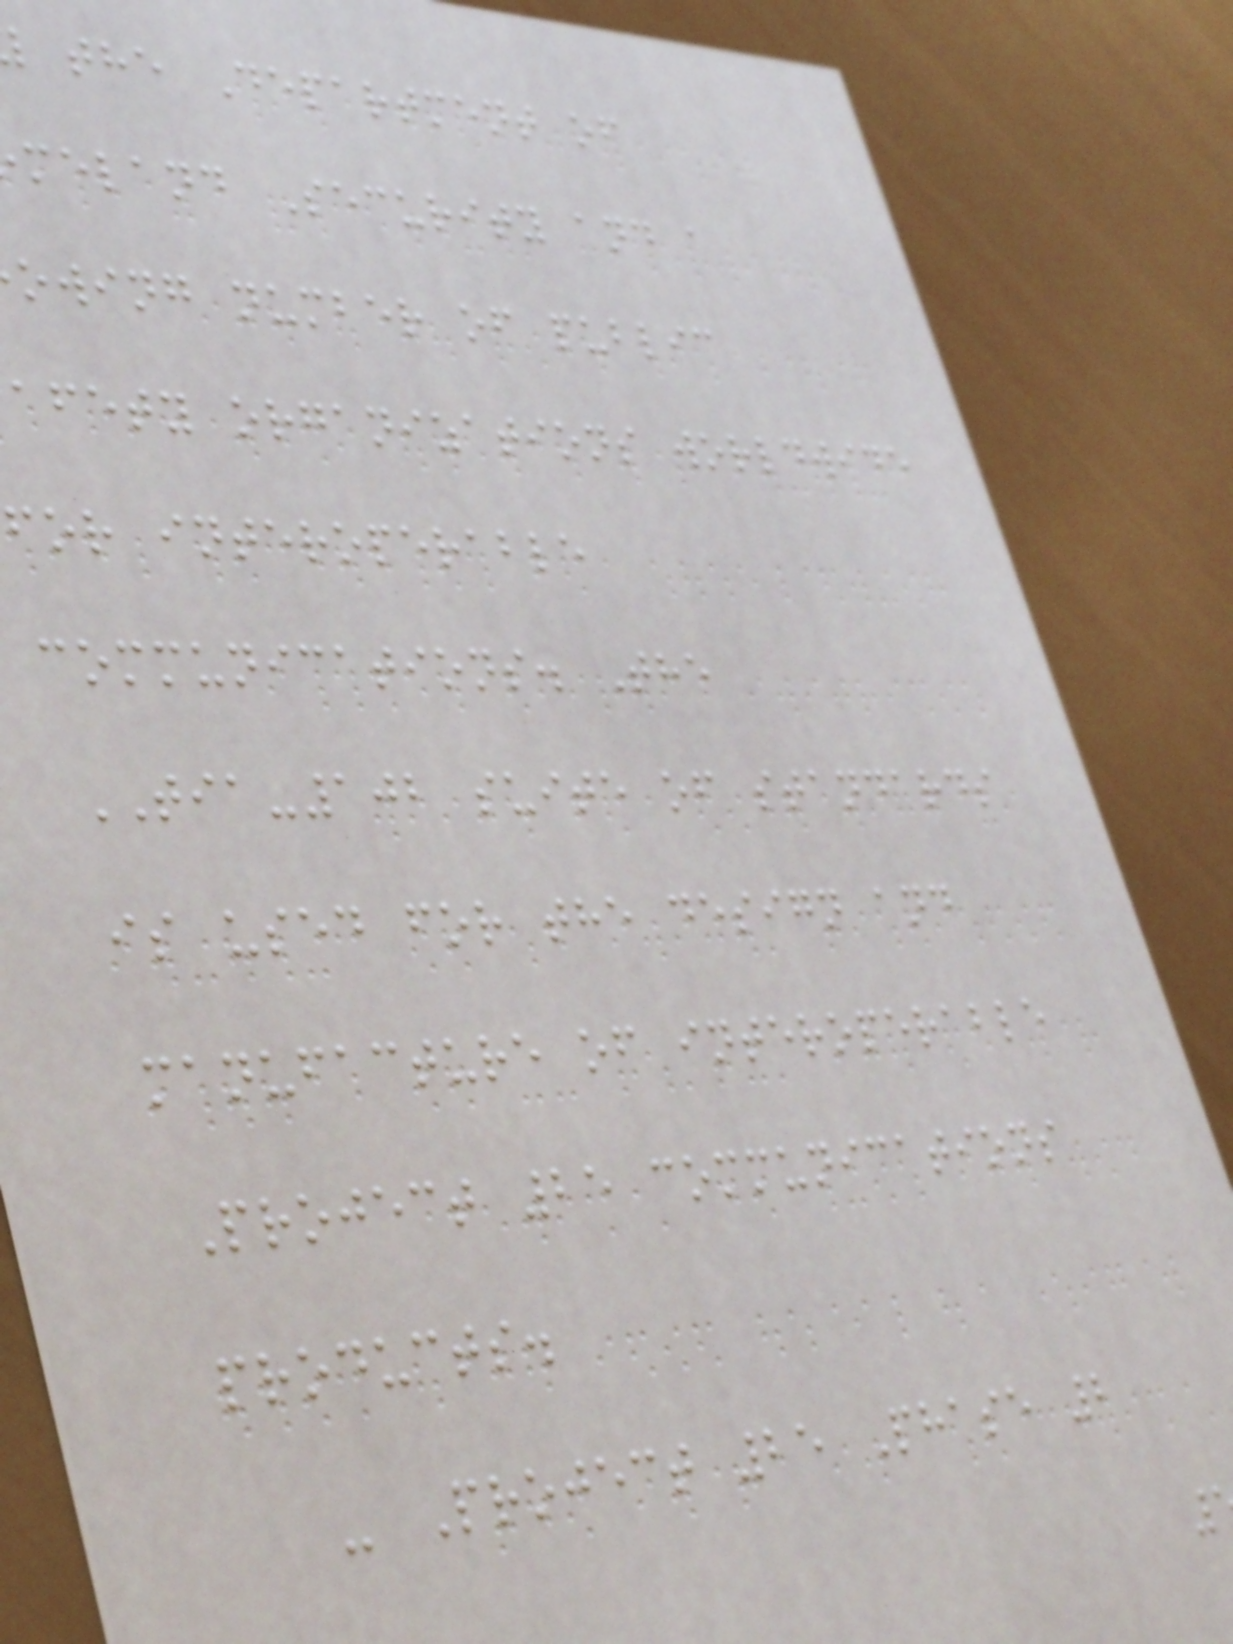the Department of
meland Security and a
owing number of public
afety organizations worldwide
for interoperable
communications. The
TIA-102 suite of standards
is used for the design and
manufacture of interoperable
Project 25 communications
products.
- Project 25 Phase 2
